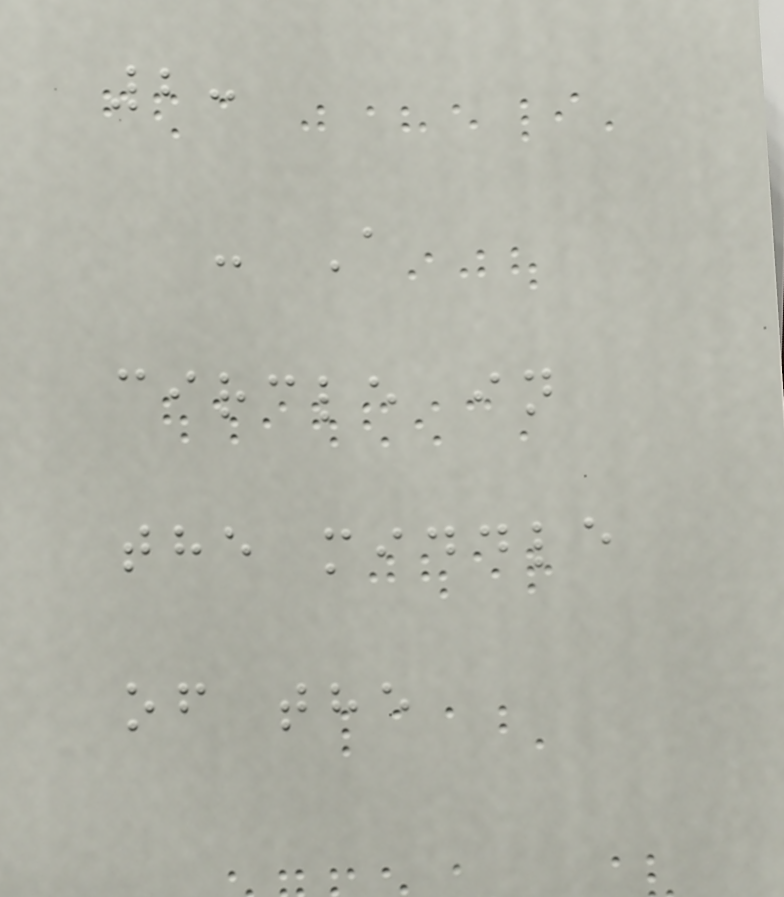2:
- A
circle in
the middle
of the
